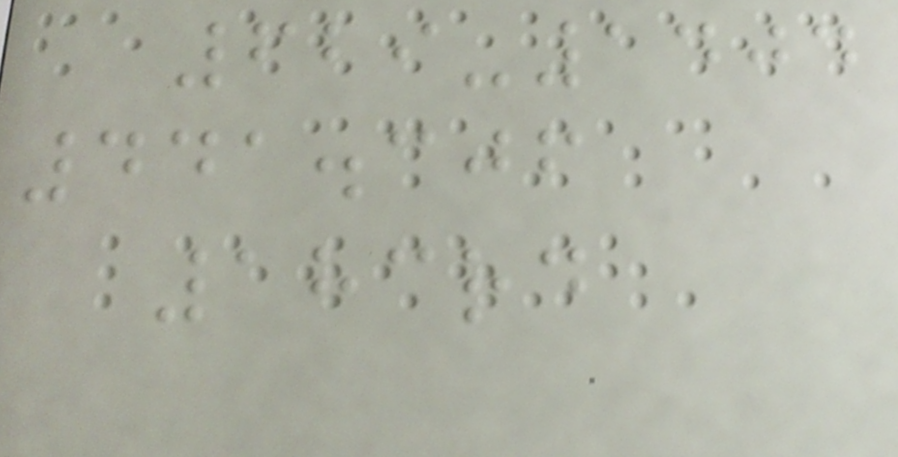629-1404
441.306
183rd
